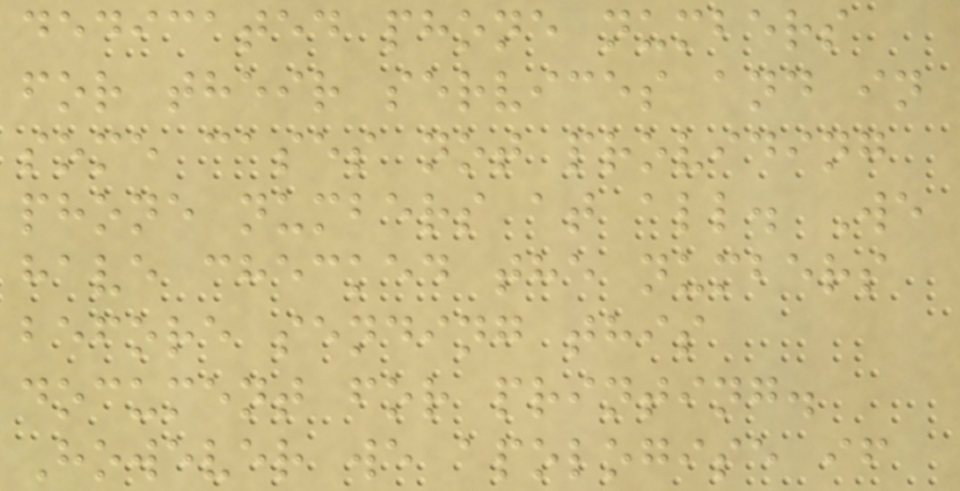dedicated phone numbers
for their services and in
some cases not providing
phone numbers at all. We
have checked the numbers
before sending this
document for printing.
However we apologise if
